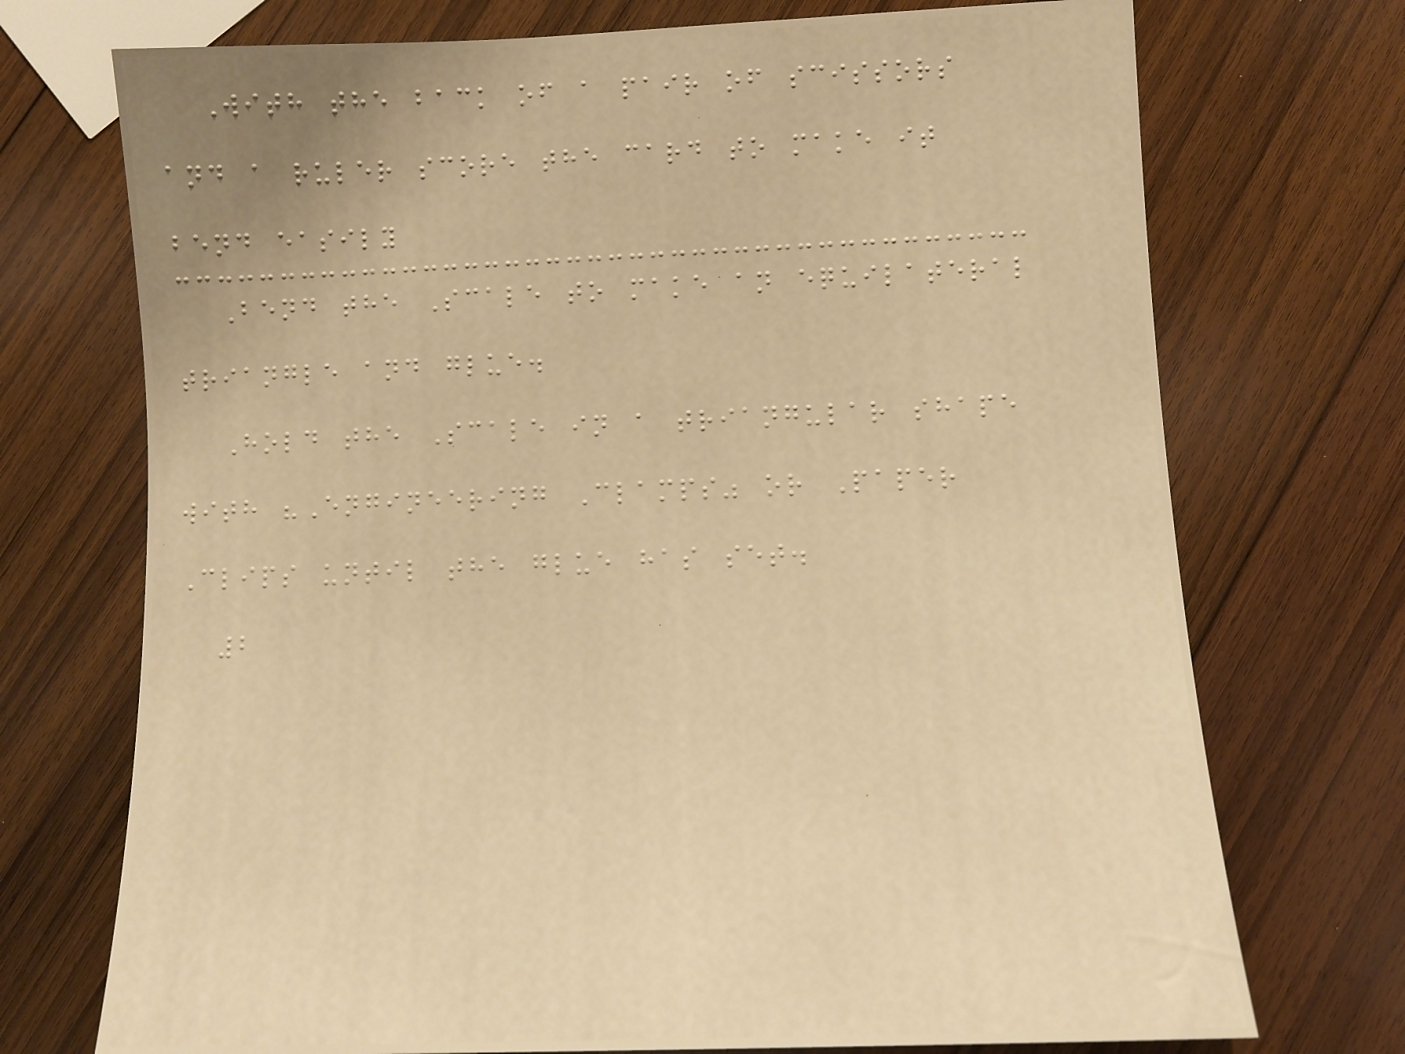With the back of a pair of scissors
and a ruler score the card to make it
bend easily
Bend the Scale to make an equilateral
triangle and glue.
Hold the Scale in a triangular shape
with "Engineering Clamps" or Paper
Clips until the glue has set.
2
